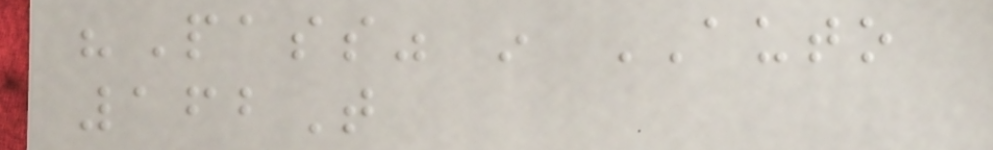"Pass" in AUTO
162T
